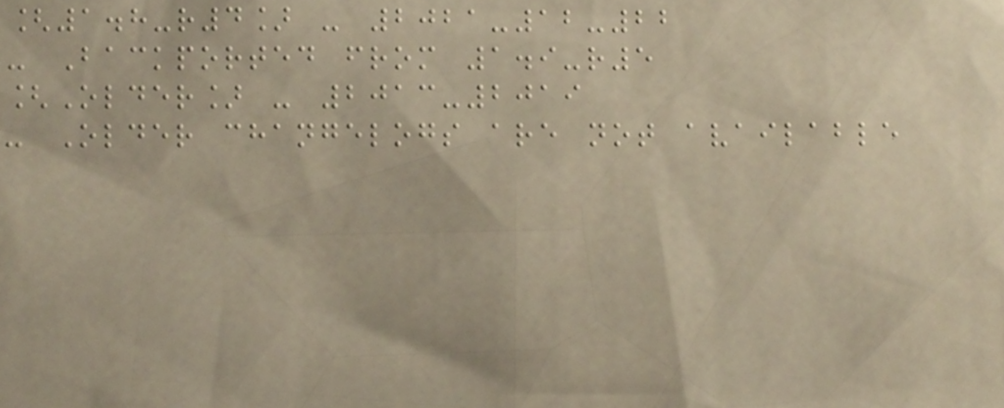[1.8-r4] - 2021-12-22
- Backported from 1.9-r5
[Older] - 2013-2019
- Older changelogs are not available
